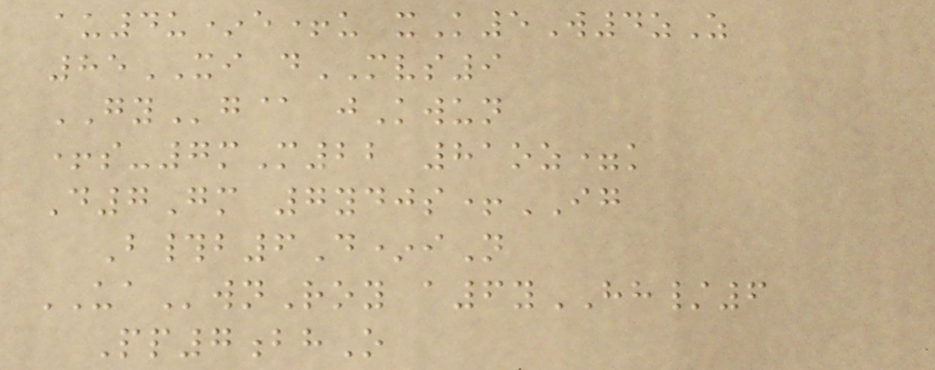au4u*e+u xK5W4zZ
85XI dMVS9
GYg@ jKwun
+s-7mM22 81oz=k
D7Gm 7ydjs+IG
B#b6D*iN
UAwnRoy a6yHH/6
Pp7bhO
